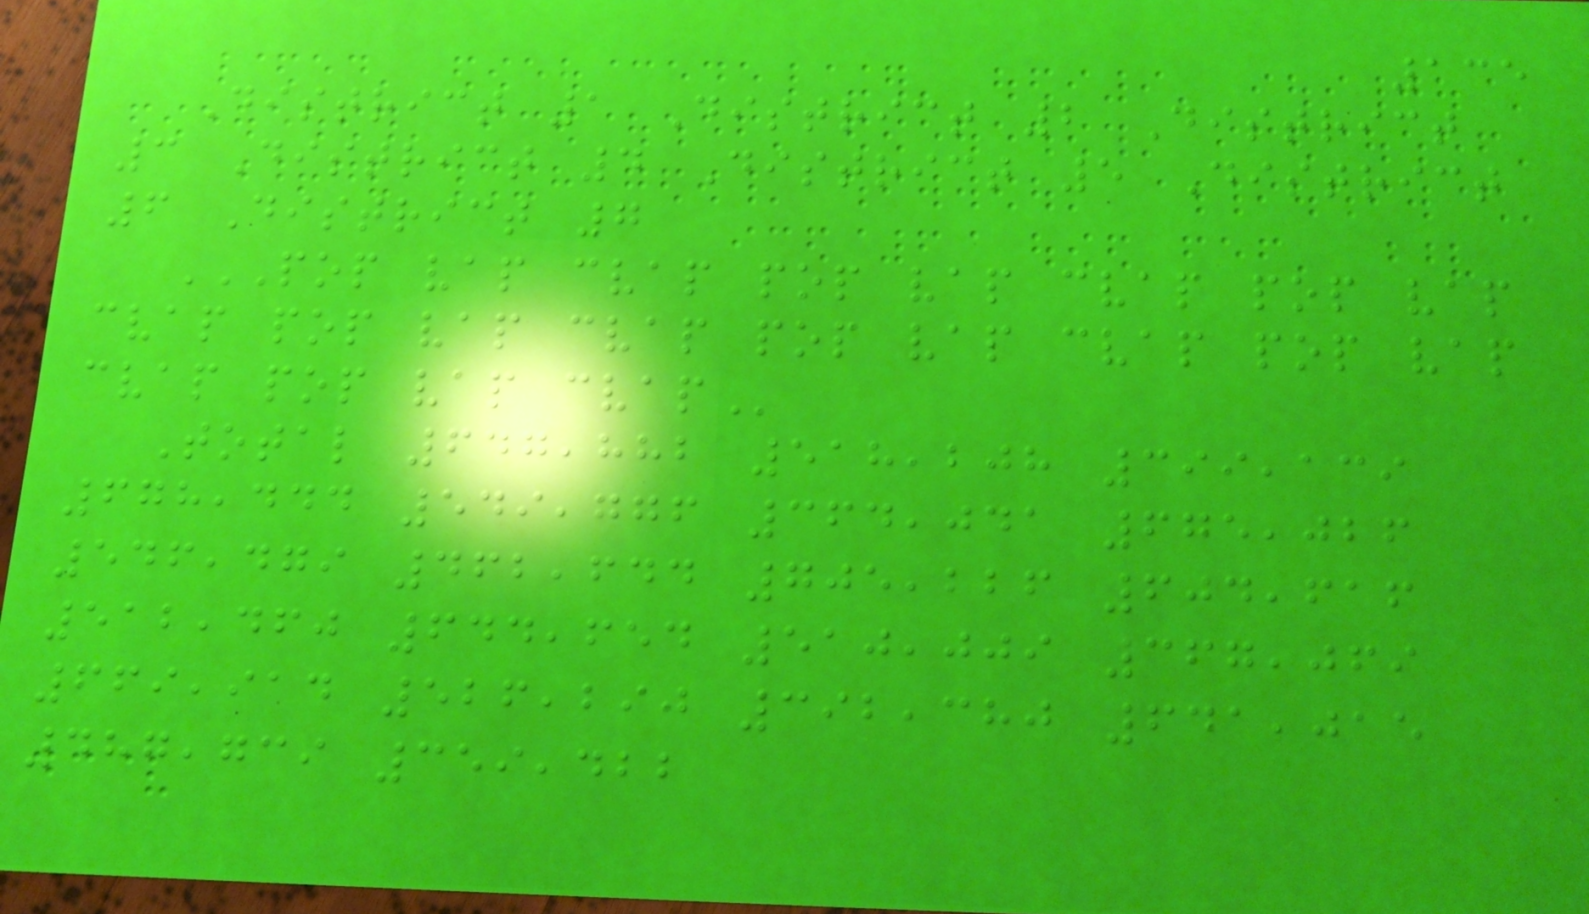135
District 1 District 2 District
3 District 4 District 5 District
6 District 7
POP VAP CVAP POP VAP CVAP POP VAP
CVAP POP VAP CVAP POP VAP CVAP POP VAP
CVAP POP VAP CVAP
Total 647,882 518,208 399,139
678,444 549,776 364,041 675,026
546,479 462,644 705,226 604,616
512,460 644,654 510,009 367,069
669,914 526,290 392,380 641,015
487,739 359,422
